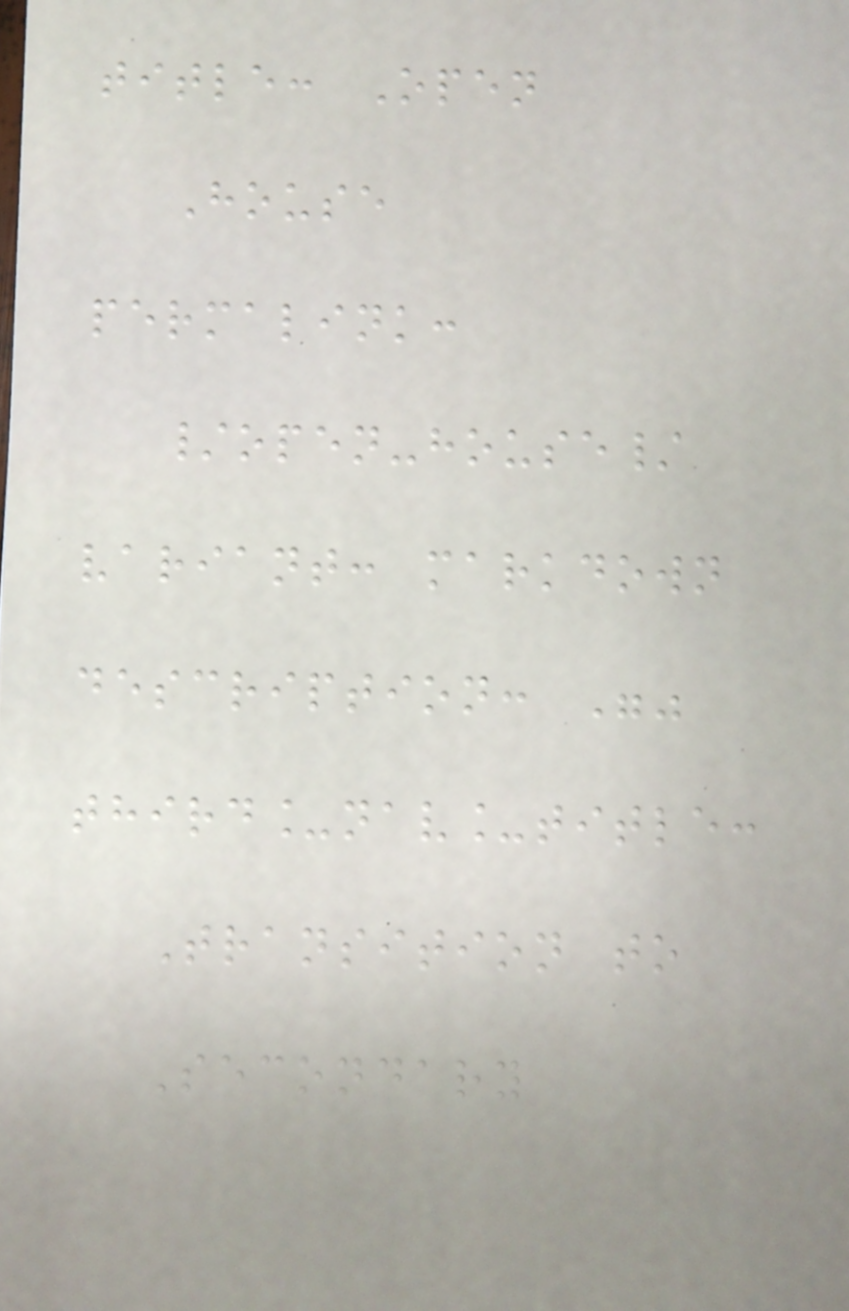title: Open
House
permalink:
/open-house/
variant: markdown
description: ""
third_nav_title:
Transition to
Secondary
